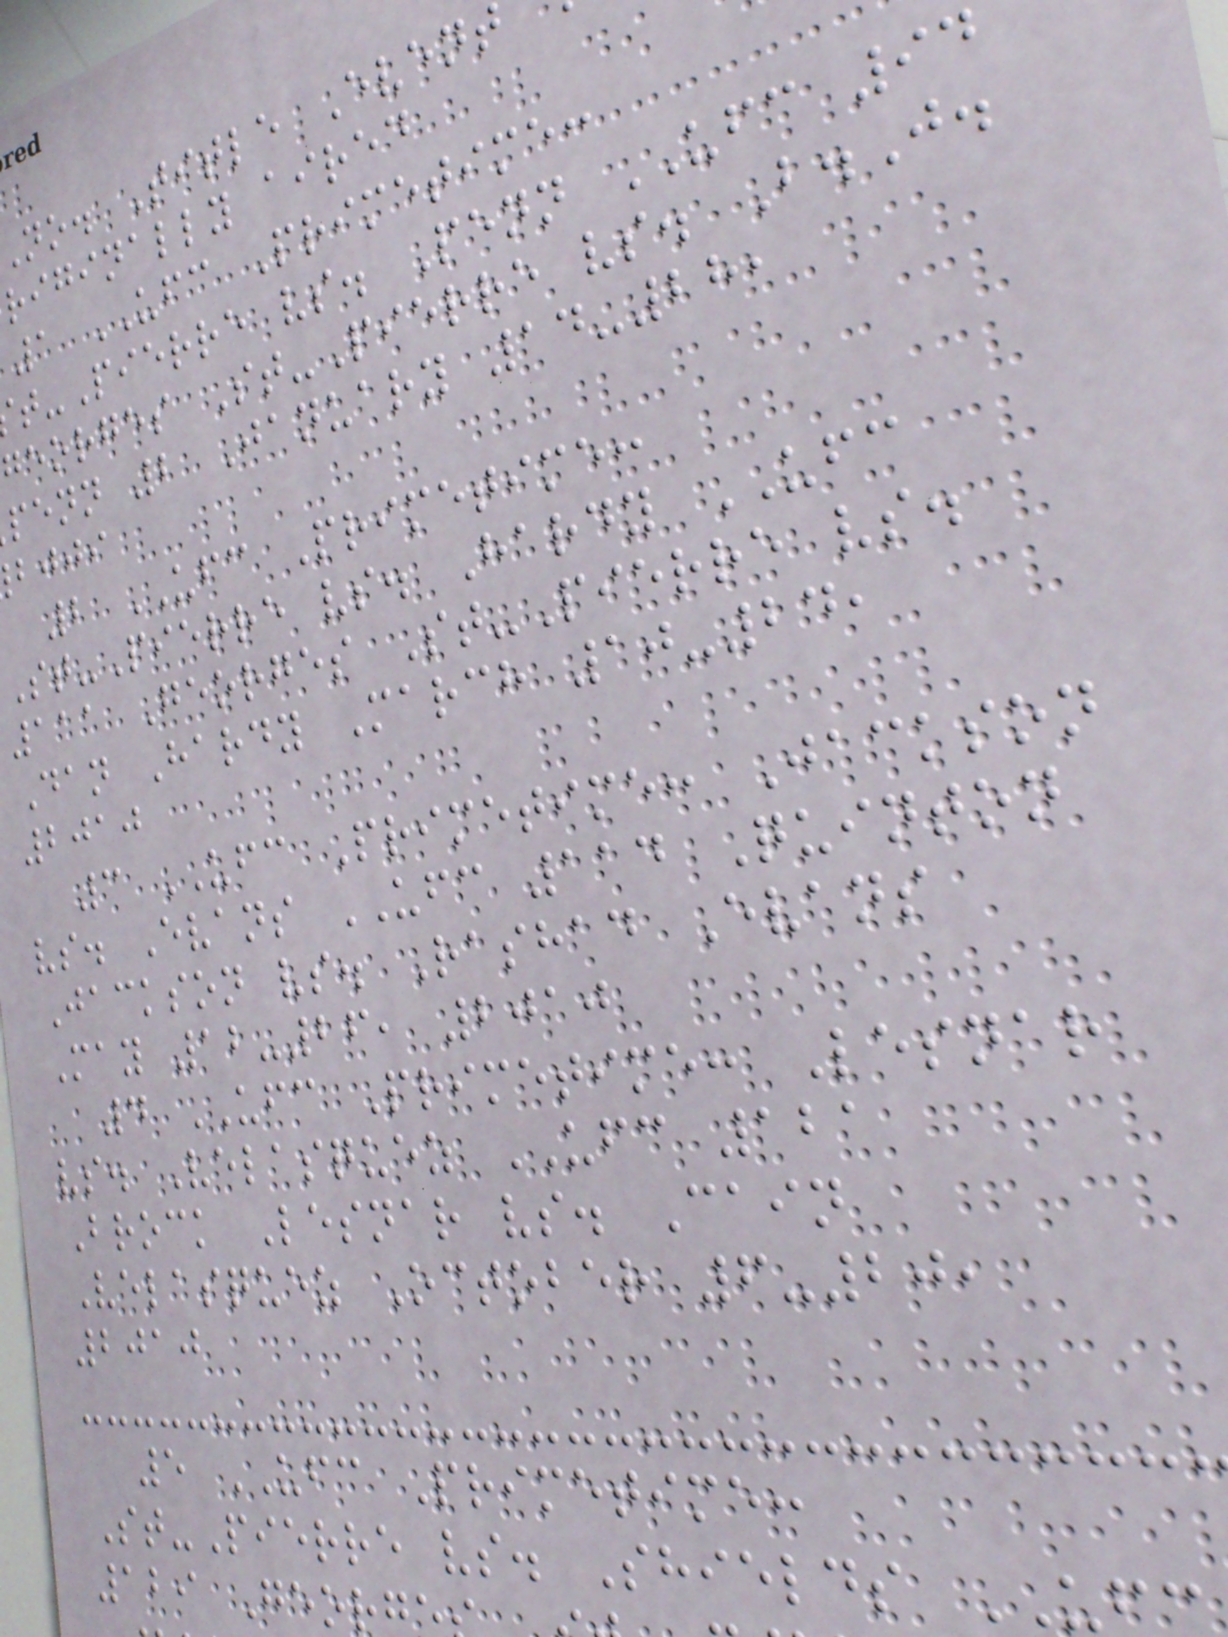no. Title Event
riginally aired
1 UFC Primetime:
t-Pierre vs. Penn UFC 94
georges St-Pierre vs. B.J.
penn 2 January 14-28,
bjji
2 UFC Primetime:
St-Pierre vs. Hardy UFC
111 Georges St-Pierre vs.
Dan Hardy March 10-24,
2010
3 UFC Primetime: Jackson
vs. Evans UFC 114 Quinton
Jackson vs. Rashad Evans
May 12-26, 2010
4 UFC Primetime: Lesnar
vs. Velasquez UFC 121
Brock Lesnar vs. Cain
Velasquez October 6-20,
2010
5 UFC Primetime:
St-Pierre vs. Shields
129 Georg
